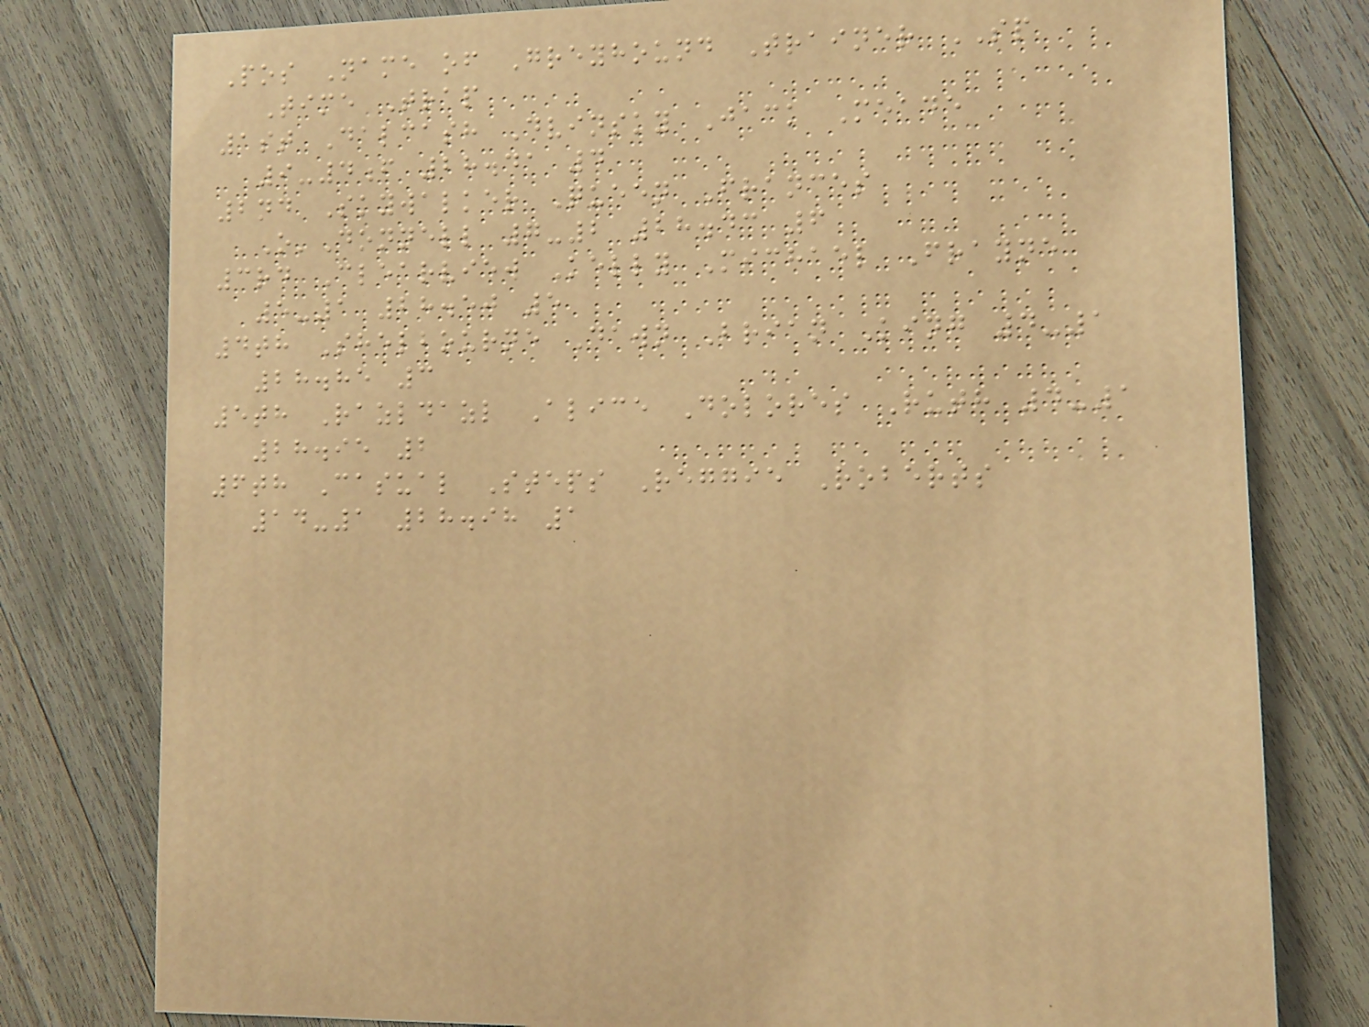Pos Name of Greyhound Trainer SP
Time Trap
1st Dalcash Dvinsky Jack Meade
9-4f 28.41 4
2nd Skywalker Queen Frances
O'Donnell 7-2 28.43 6
3rd Clearview Kelly Michael Frayne
5-1 28.50 5
4th Shelbourne Dawn Brian King 4-1
28.85 3
5th Razldazl Alice Dolores Ruth 4-1
28.95 2
6th Casual Steps Reggie Roberts
14-1 28.98 1
